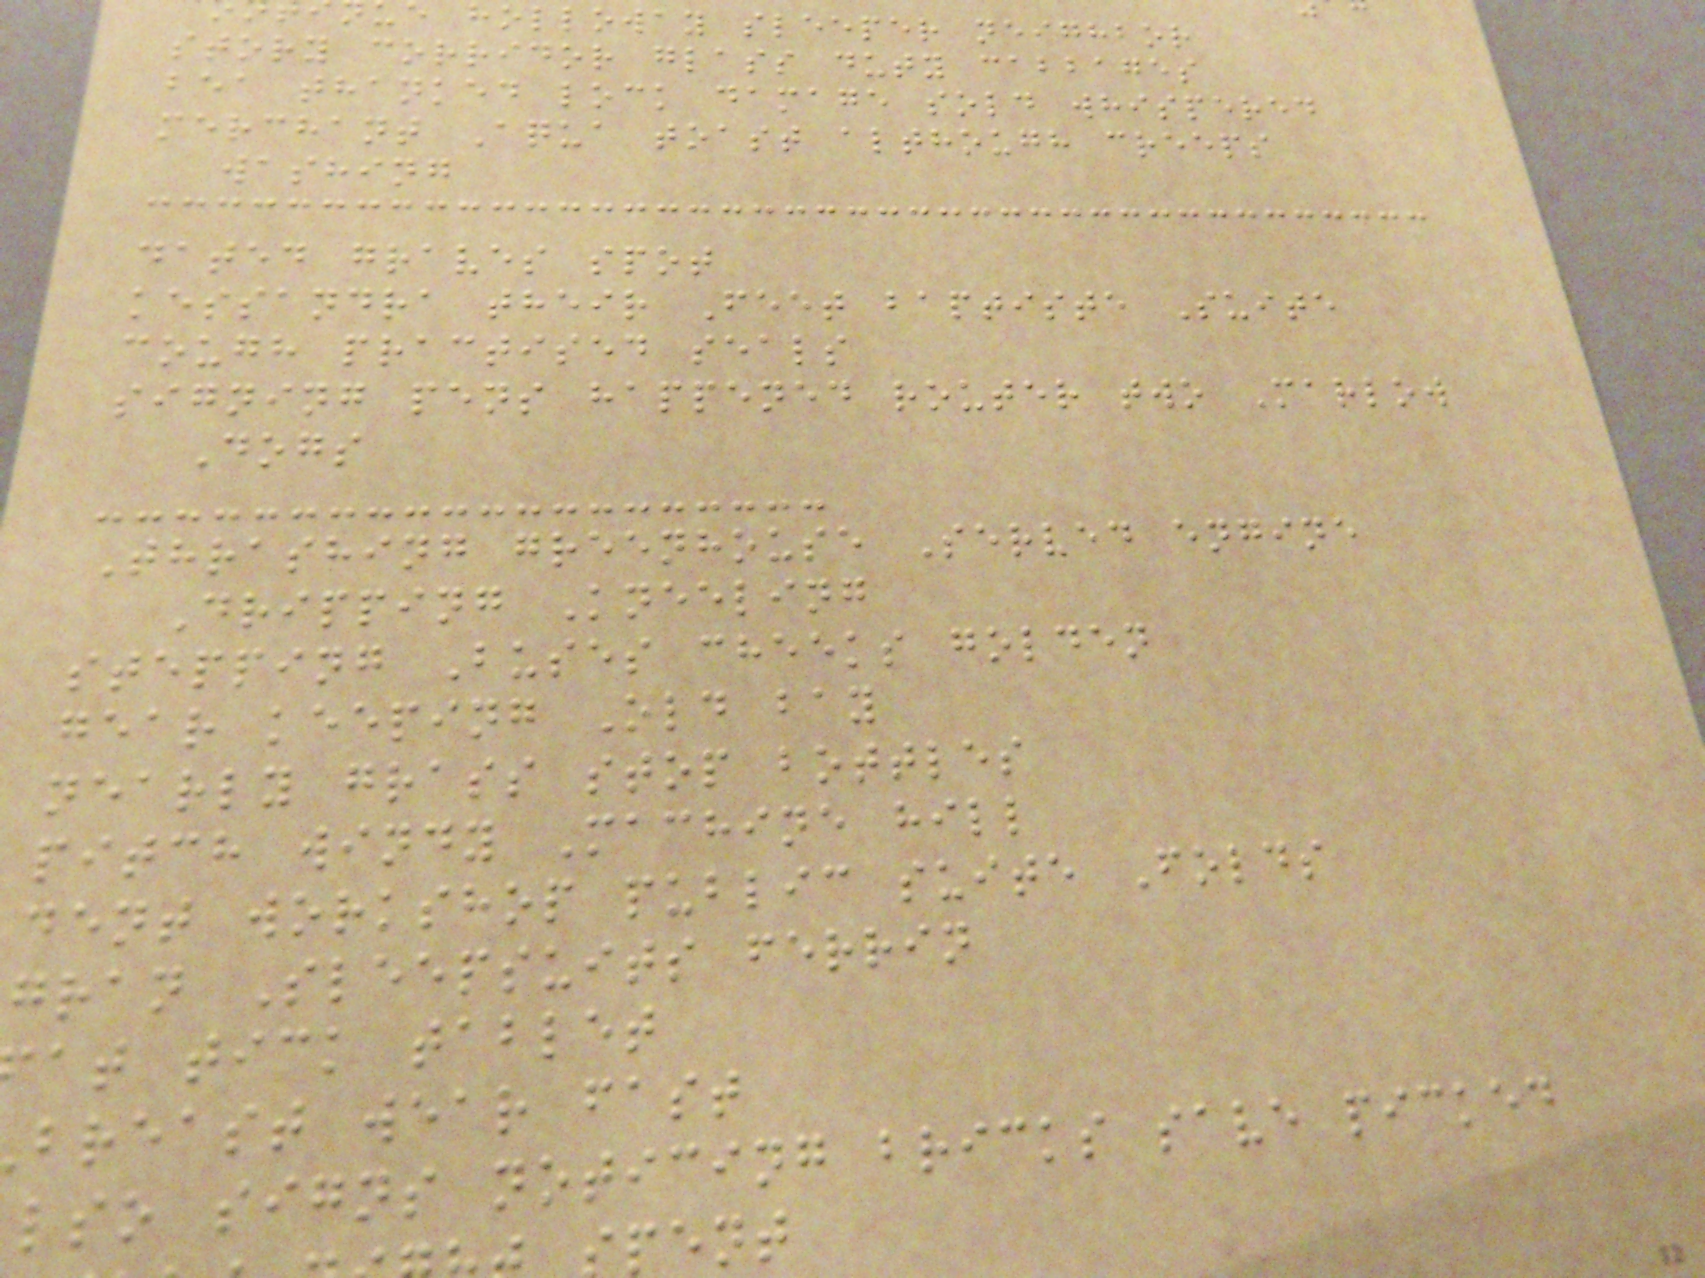holloway sleeper neighbor
story corridor glass duty cabbages
bea thanked lock damage sold whispered
merchant Aqua toast although creeps
washing
dated graves spot
kessandra their Feet baptiste Suite
cough practised seals
signing pens happened router two Marlow
Dogs
Thrashing greenhouse Served engine
Dripping Kneeling
stepping Buses cheeks golden
gear keeping Old bay
nearly grass stop bottles
pitch windy Machine hill
dent workshop public suite Folds
gran Sleepsuits ferrin
at tick tablet
breast wear fast
lso signs noticing bricks save picked
